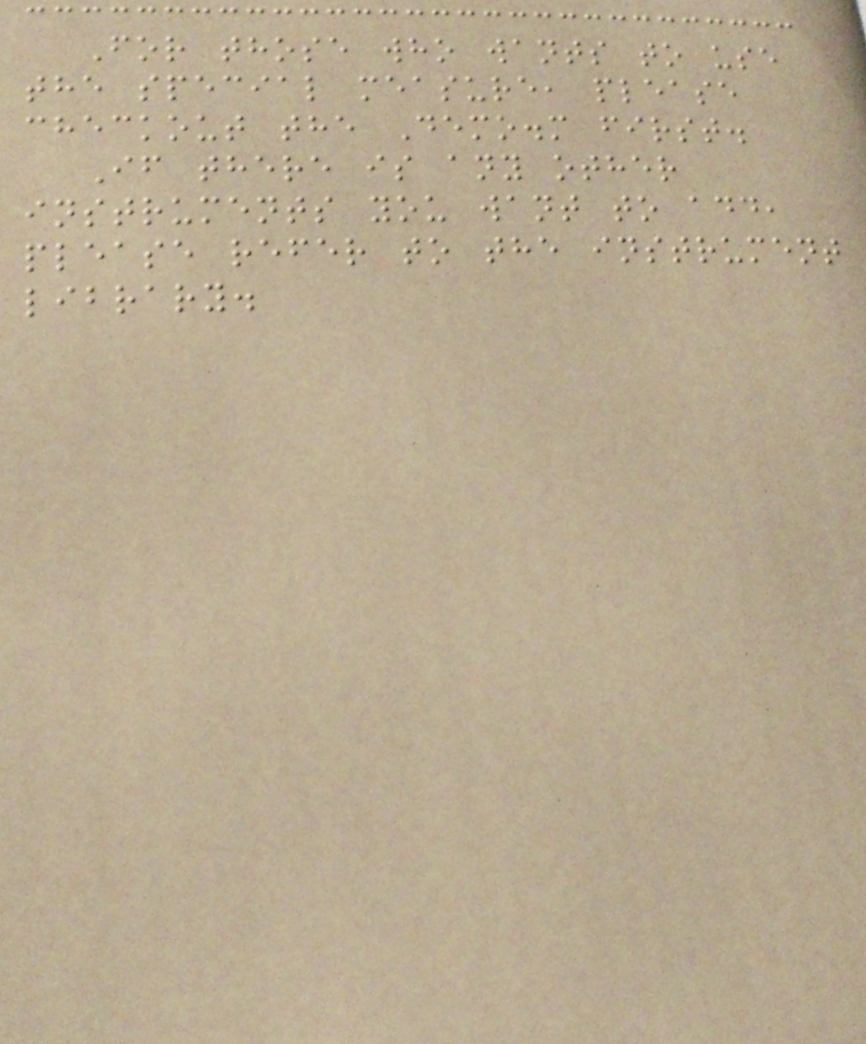For those who wants to use
the special measure, please
checkout the Demo.m first.
If there is any other
instruments you want to add,
please refer to the instrument
library.
